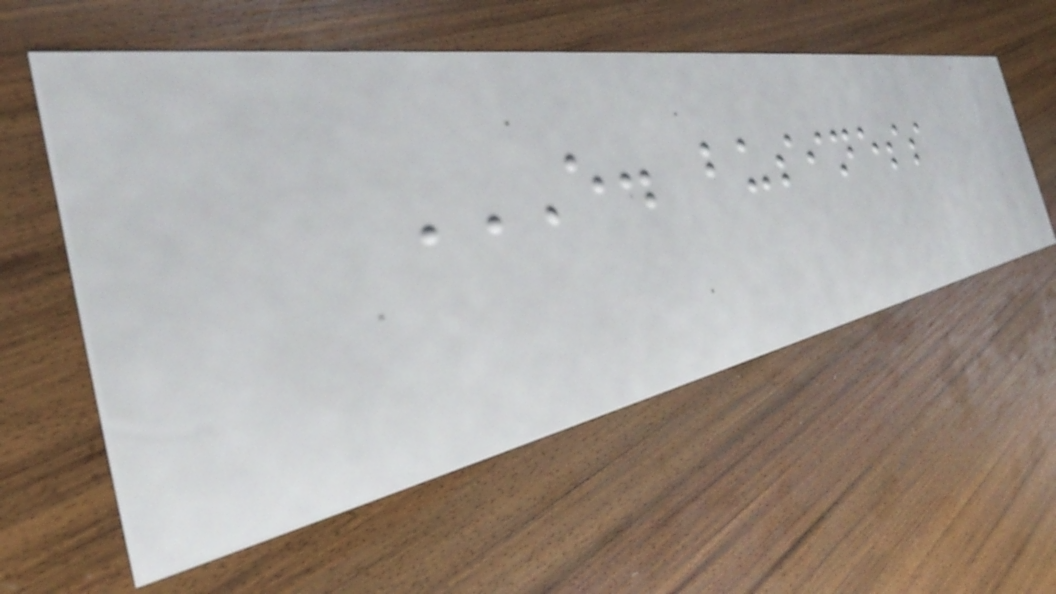E. BUSINESS
